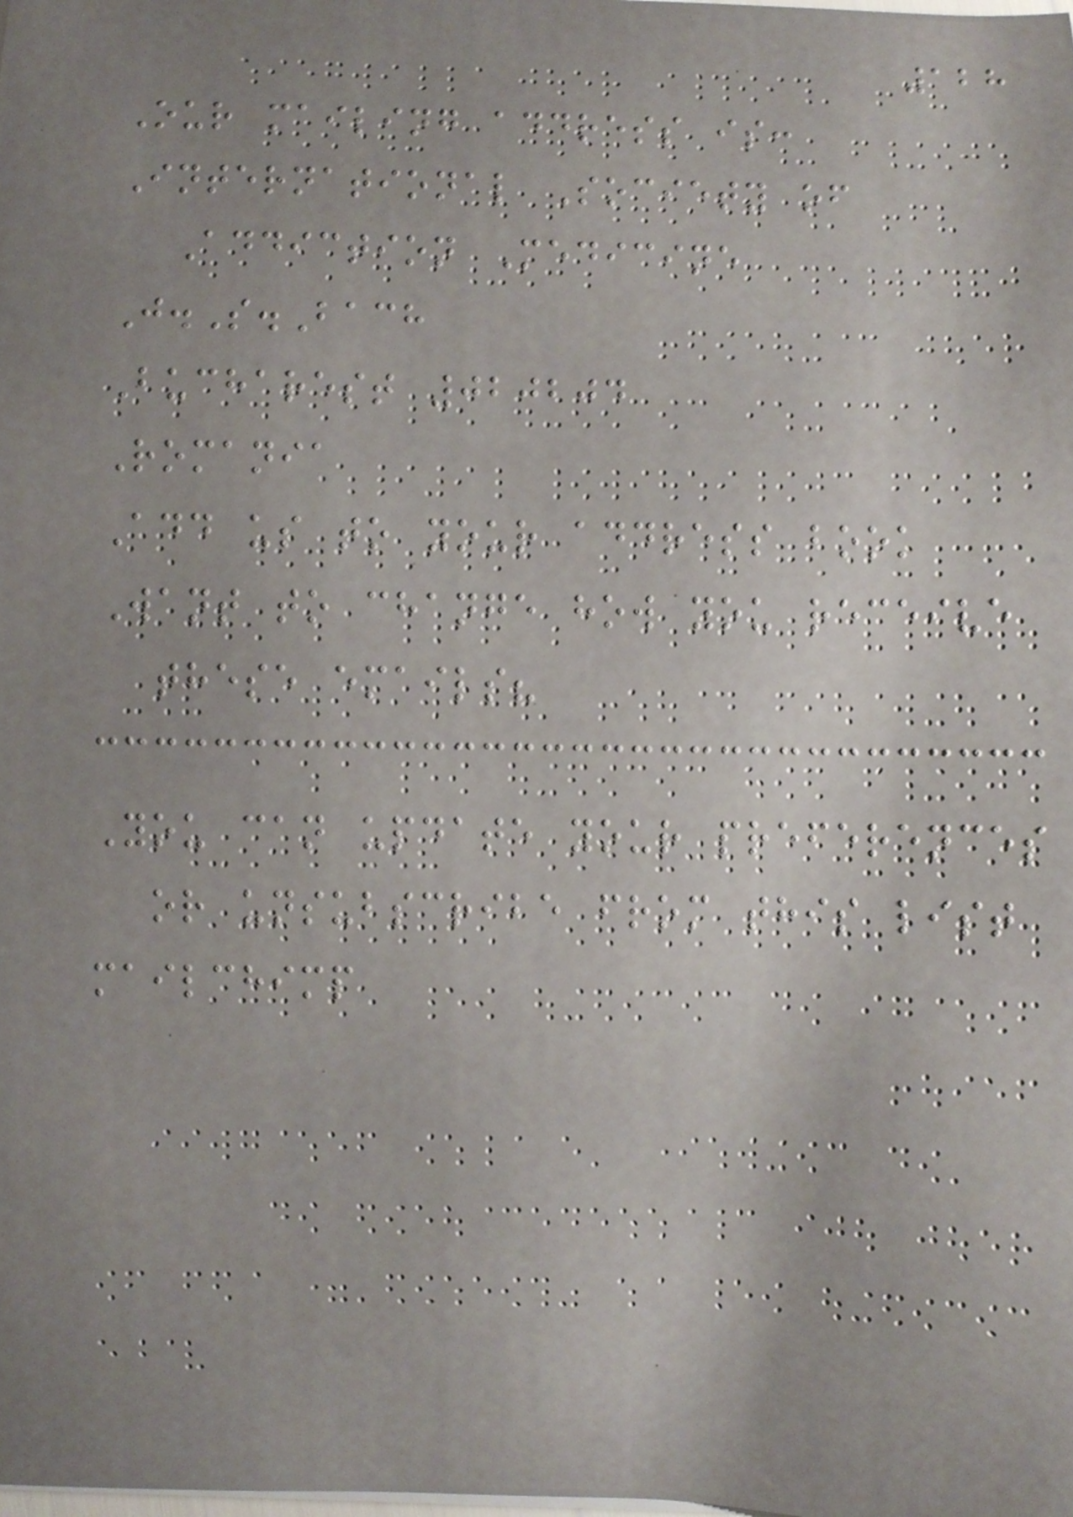128
Our mailing address is:
International Society of
Addiction Medicine
J.S.Bach
Bucharest 020204
Romania
Add us to your address book
Want to change how you receive
these emails?
You can update your preferences
or unsubscribe from this list
mailchimp
